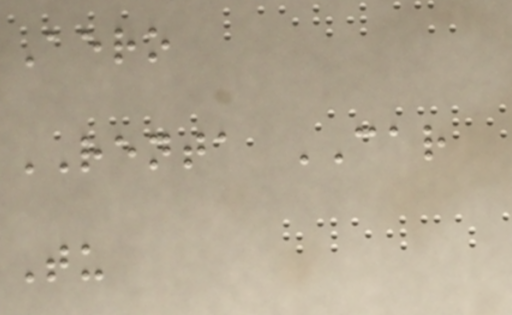Aero
RENTA CAR
Tu
